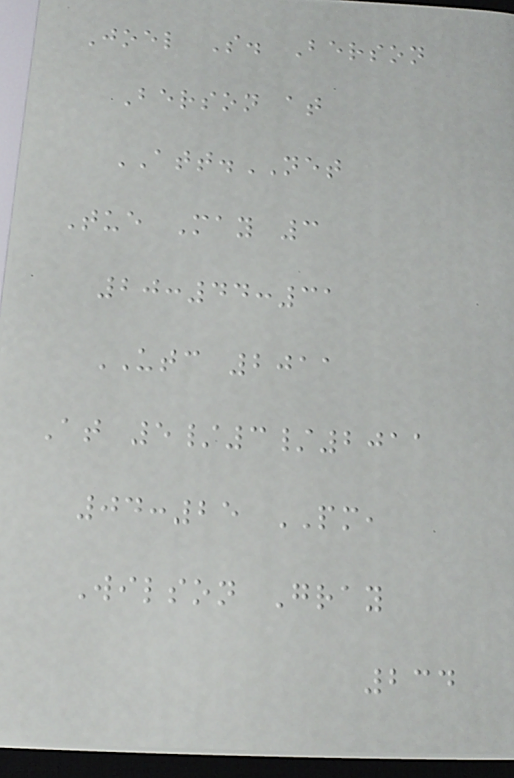Joel S. Berson
Berson at
ATT.NET
Tue May 3
20:44:31
UTC 2011
At 5/3/2011
04:25 PM,
Wilson Gray
234
